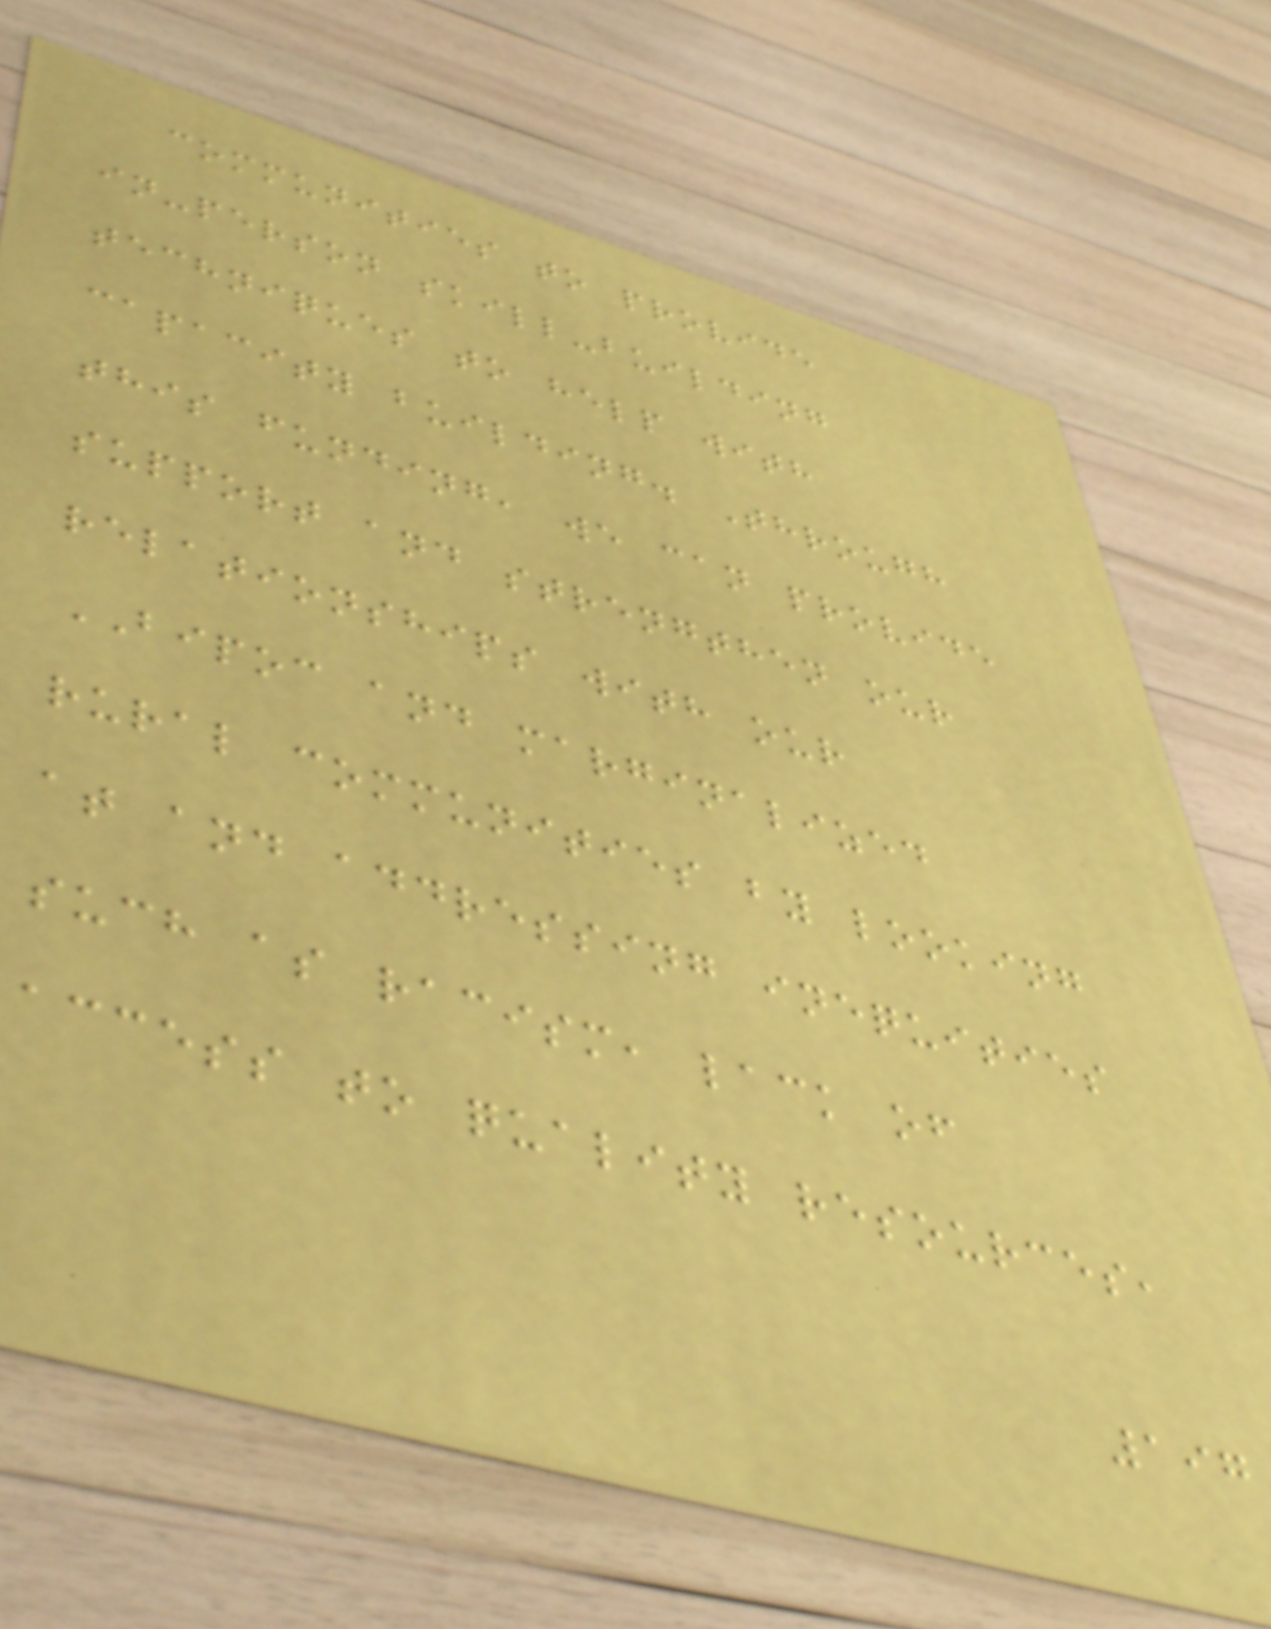communities to provide
in-person skill-building
techniques to help with
capacity building. Through
this funding, we can provide
support and strengthen our
relationships with our
BIPOC and marginalized
rural communities by looking
at and addressing inequities
such as racism, lack of
access to quality resources,
197
